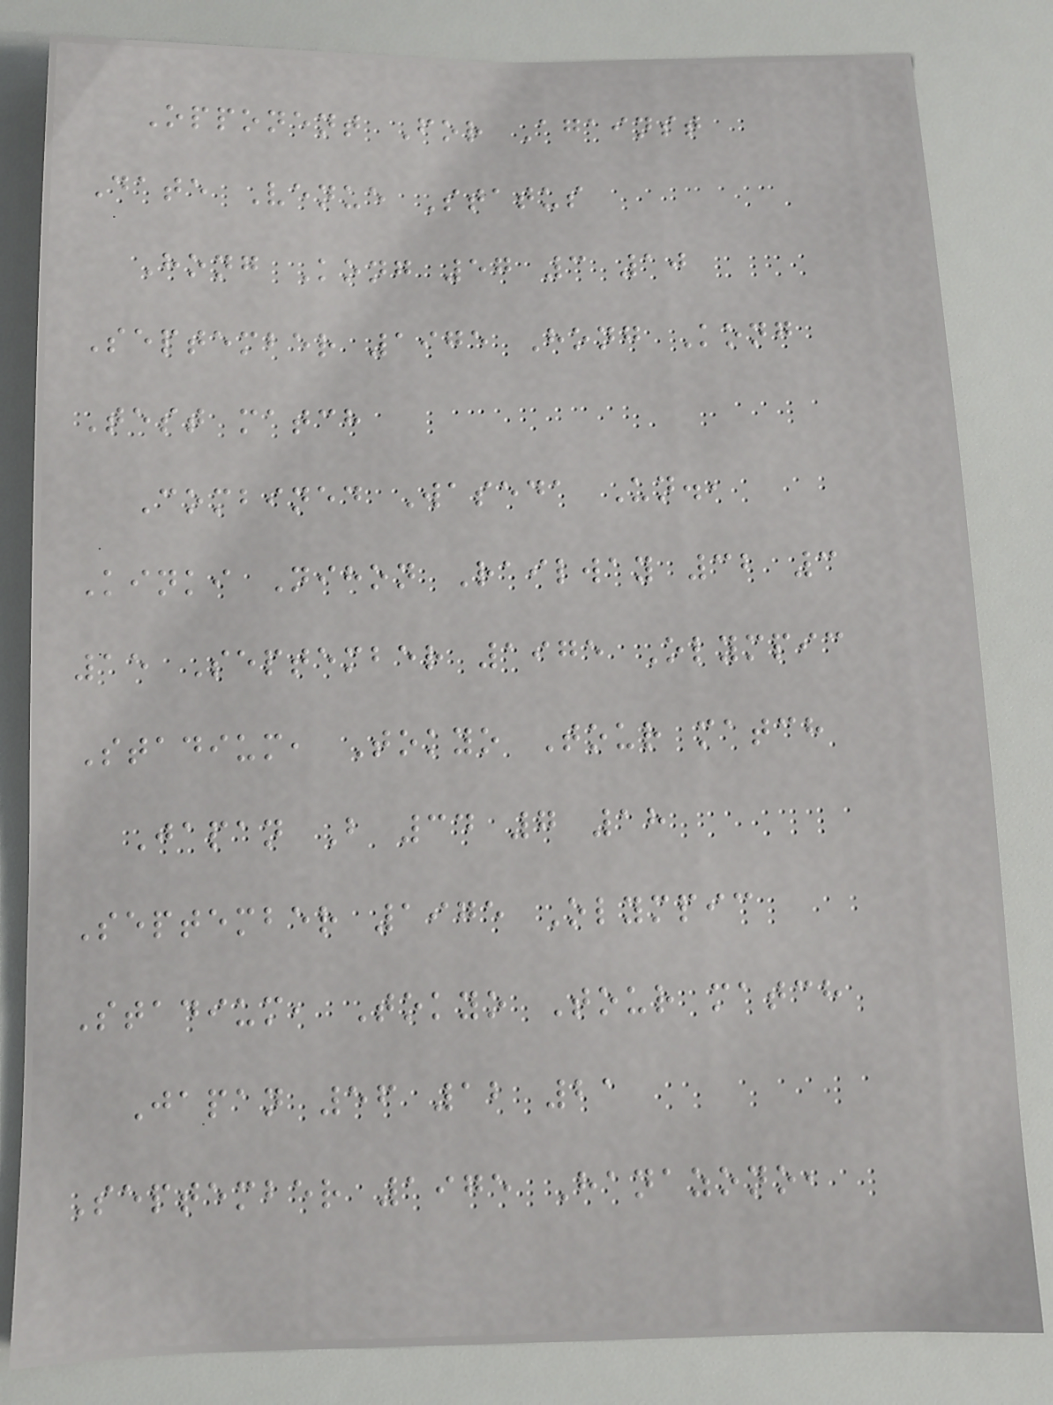Opponent For Against
Date Venue Status
Hong Kong 57 3 10
September 1975 Hong Kong
Test match
Combined Waseda Un.,
Kinki Nihon Railway 32 3
15 September 1975 Olympic
Stadium, Tokyo Tour match
Japan B 34 7 18
September 1975 Olympic
Stadium, Tokyo Tour match
Japan 56 12 21
September 1975 Hanazono,
